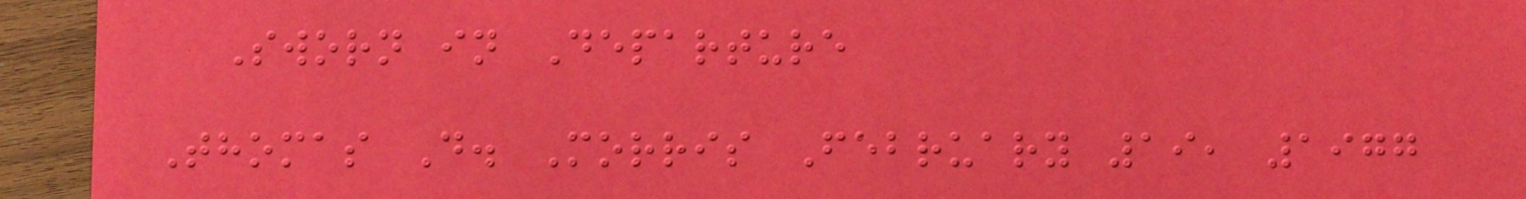Sworn in Departure
Thomas D. Morris February 19, 1977
